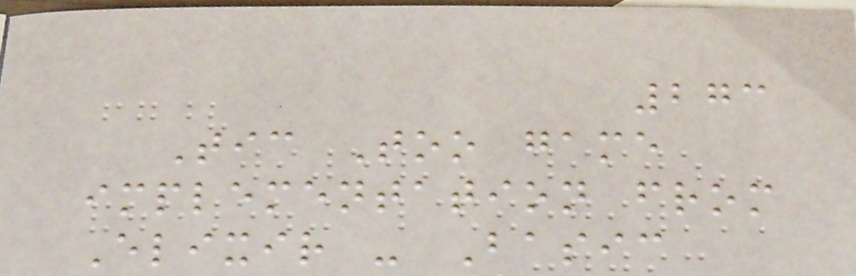273
Tic Too game
implementation from
Elixir - Basic
